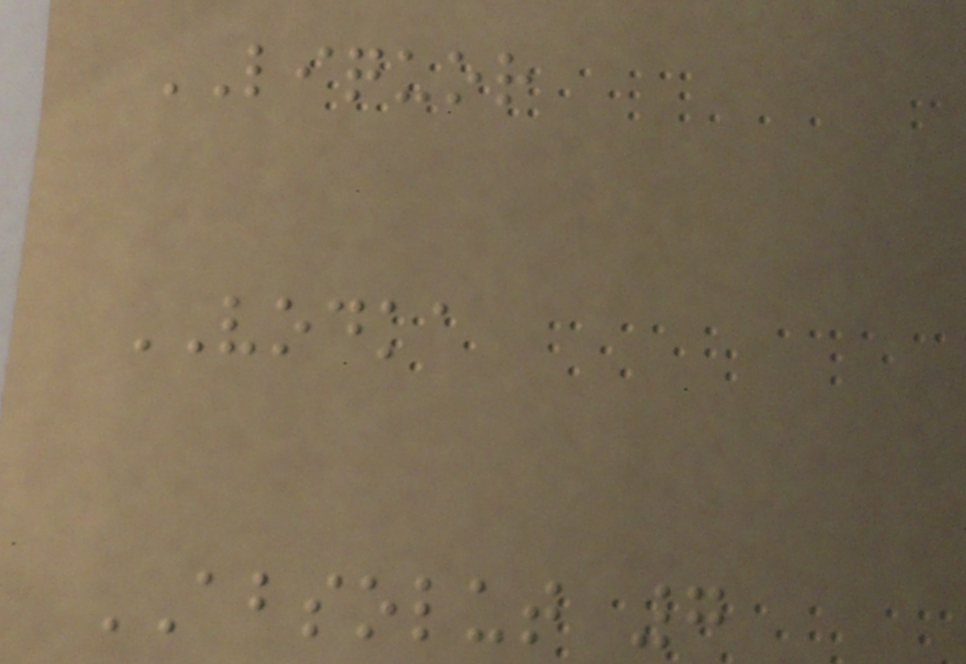LIQUOR
VODKA
ABSOLUT 7
